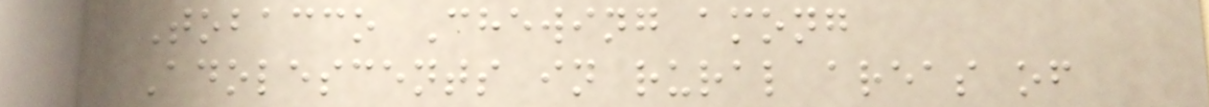Tobacco Chewing among
Adolescents in rural areas of
